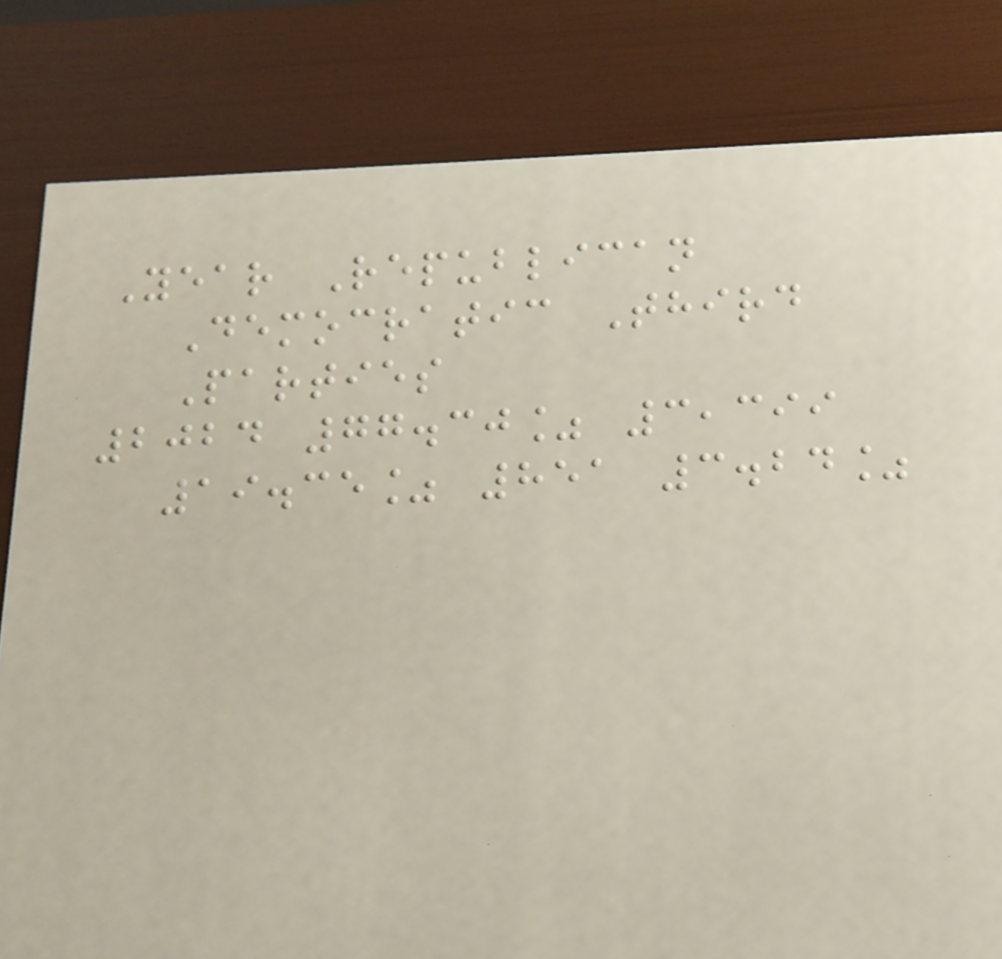Year Republican
Democratic Third
Parties
2024 77.30% 3,399
19.35% 851 3.24%
